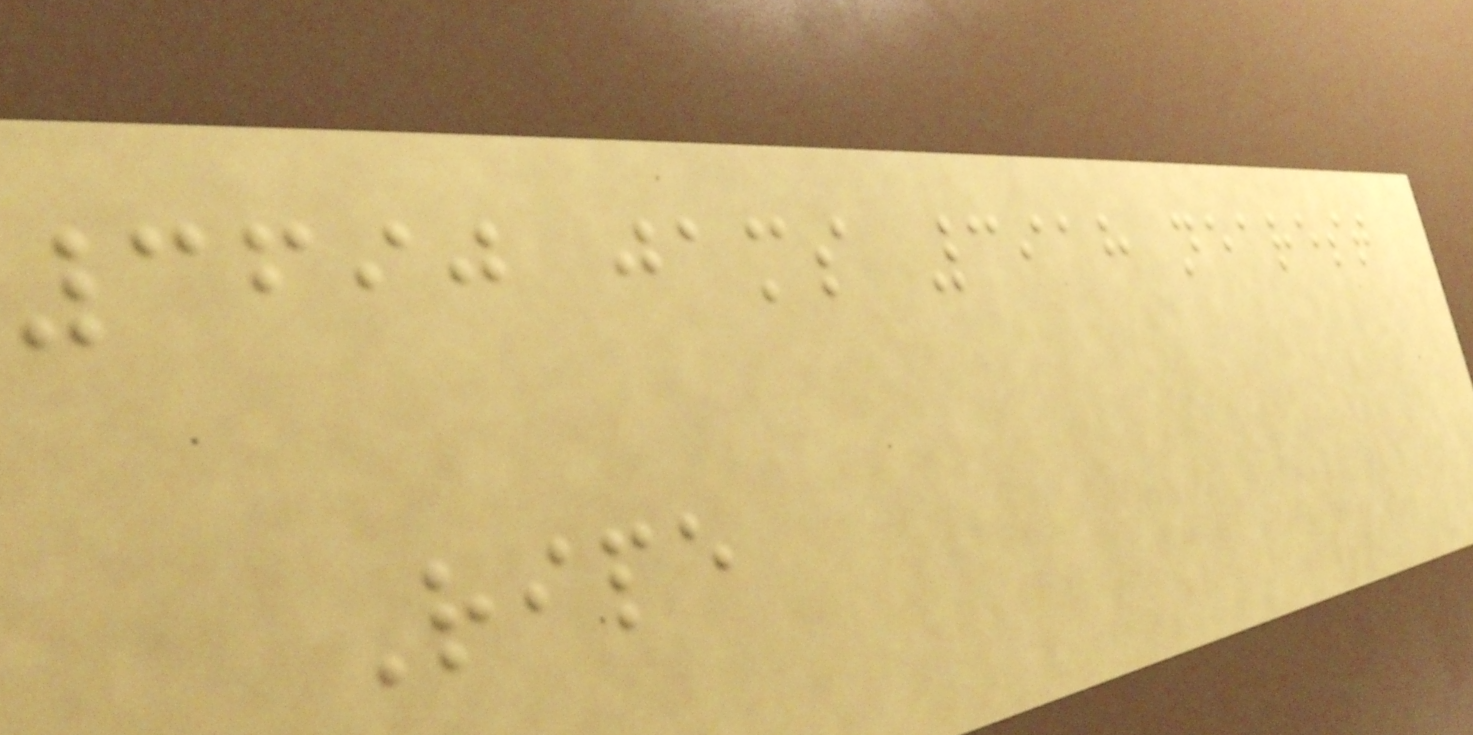3690 jams 3918 nearest
Ripe
